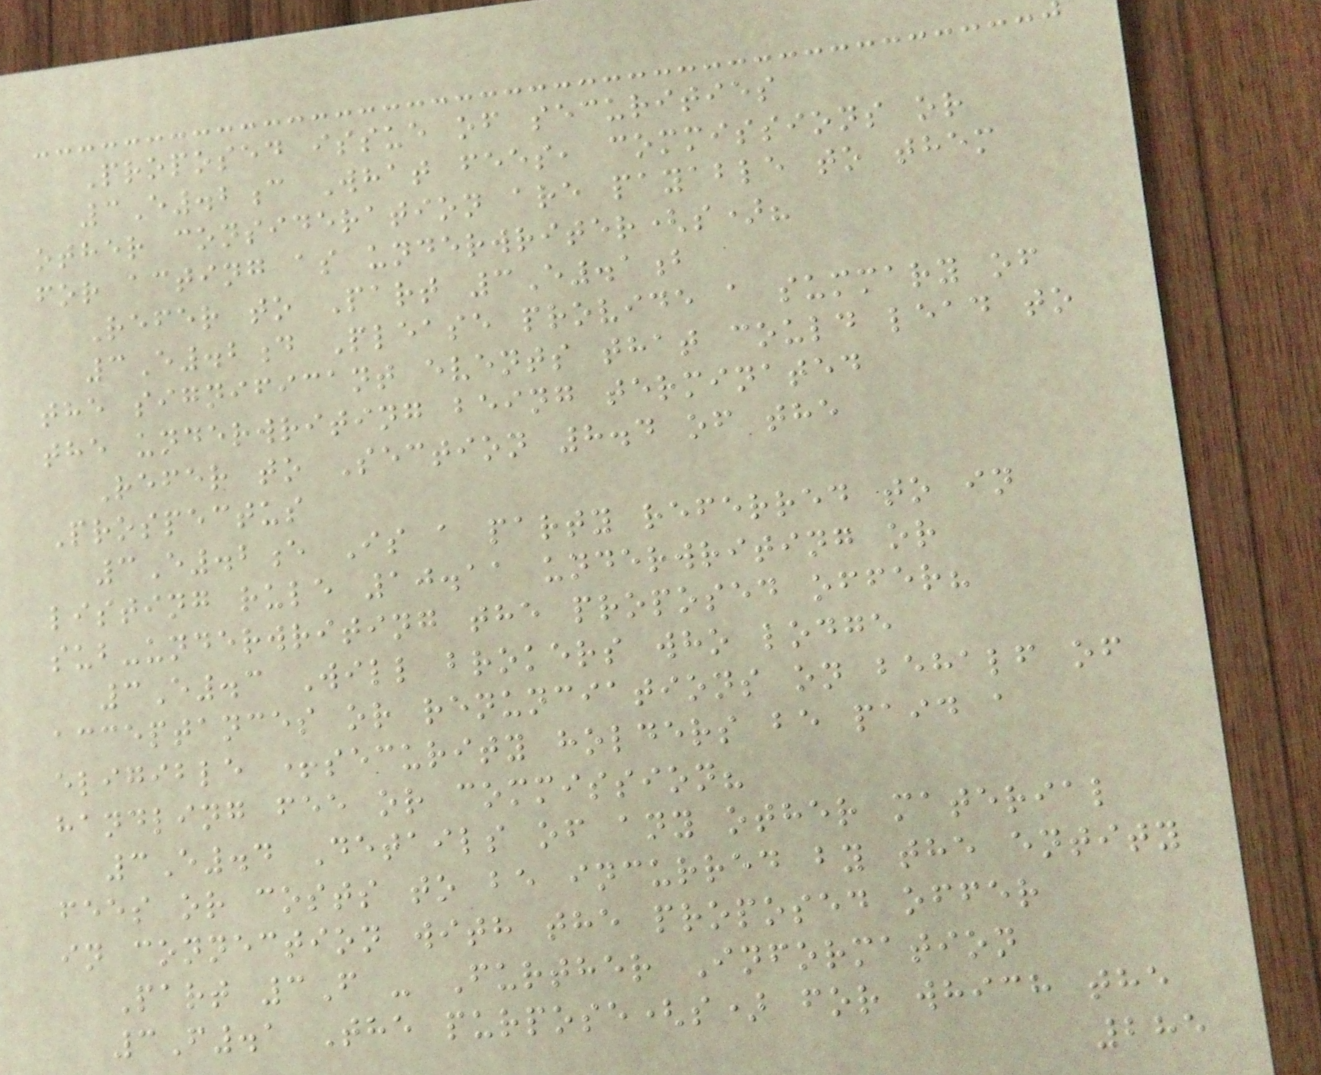Proposed issue of securities
3E.2c What fees, commissions or
other consideration are payable to them
for acting as underwriter(s)?
Refer to Part 3E.1b
3E.2d Please provide a summary of
the significant events that could lead to
the underwriting being terminated
Refer to Section 8.4 of the
Prospectus
3E.2e Is a party referred to in
listing rule 10.11 underwriting or
sub-underwriting the proposed offer?
3E.3 Will brokers who lodge
acceptances or renunciations on behalf of
eligible +security holders be paid a
handling fee or commission?
3E.4 Details of any other material
fees or costs to be incurred by the entity
in connection with the proposed offer
Part 3F - Further Information
3F.1 The purpose(s) for which the
285
